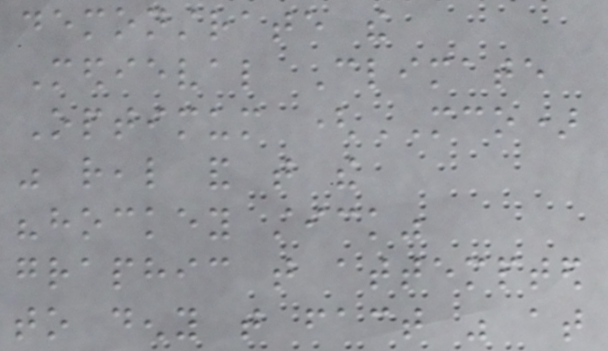demonstrate the
Medieval Climate
Optimum (MCO)
was real and that the
"hockey stick"
graphic that attempted
to deny that fact was at
